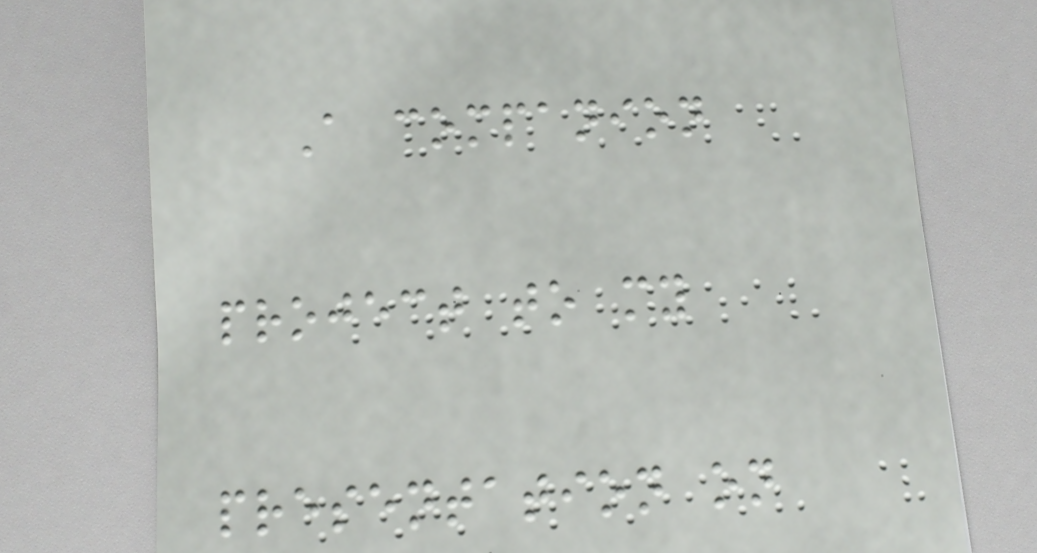A companion
project to my
presentation on
